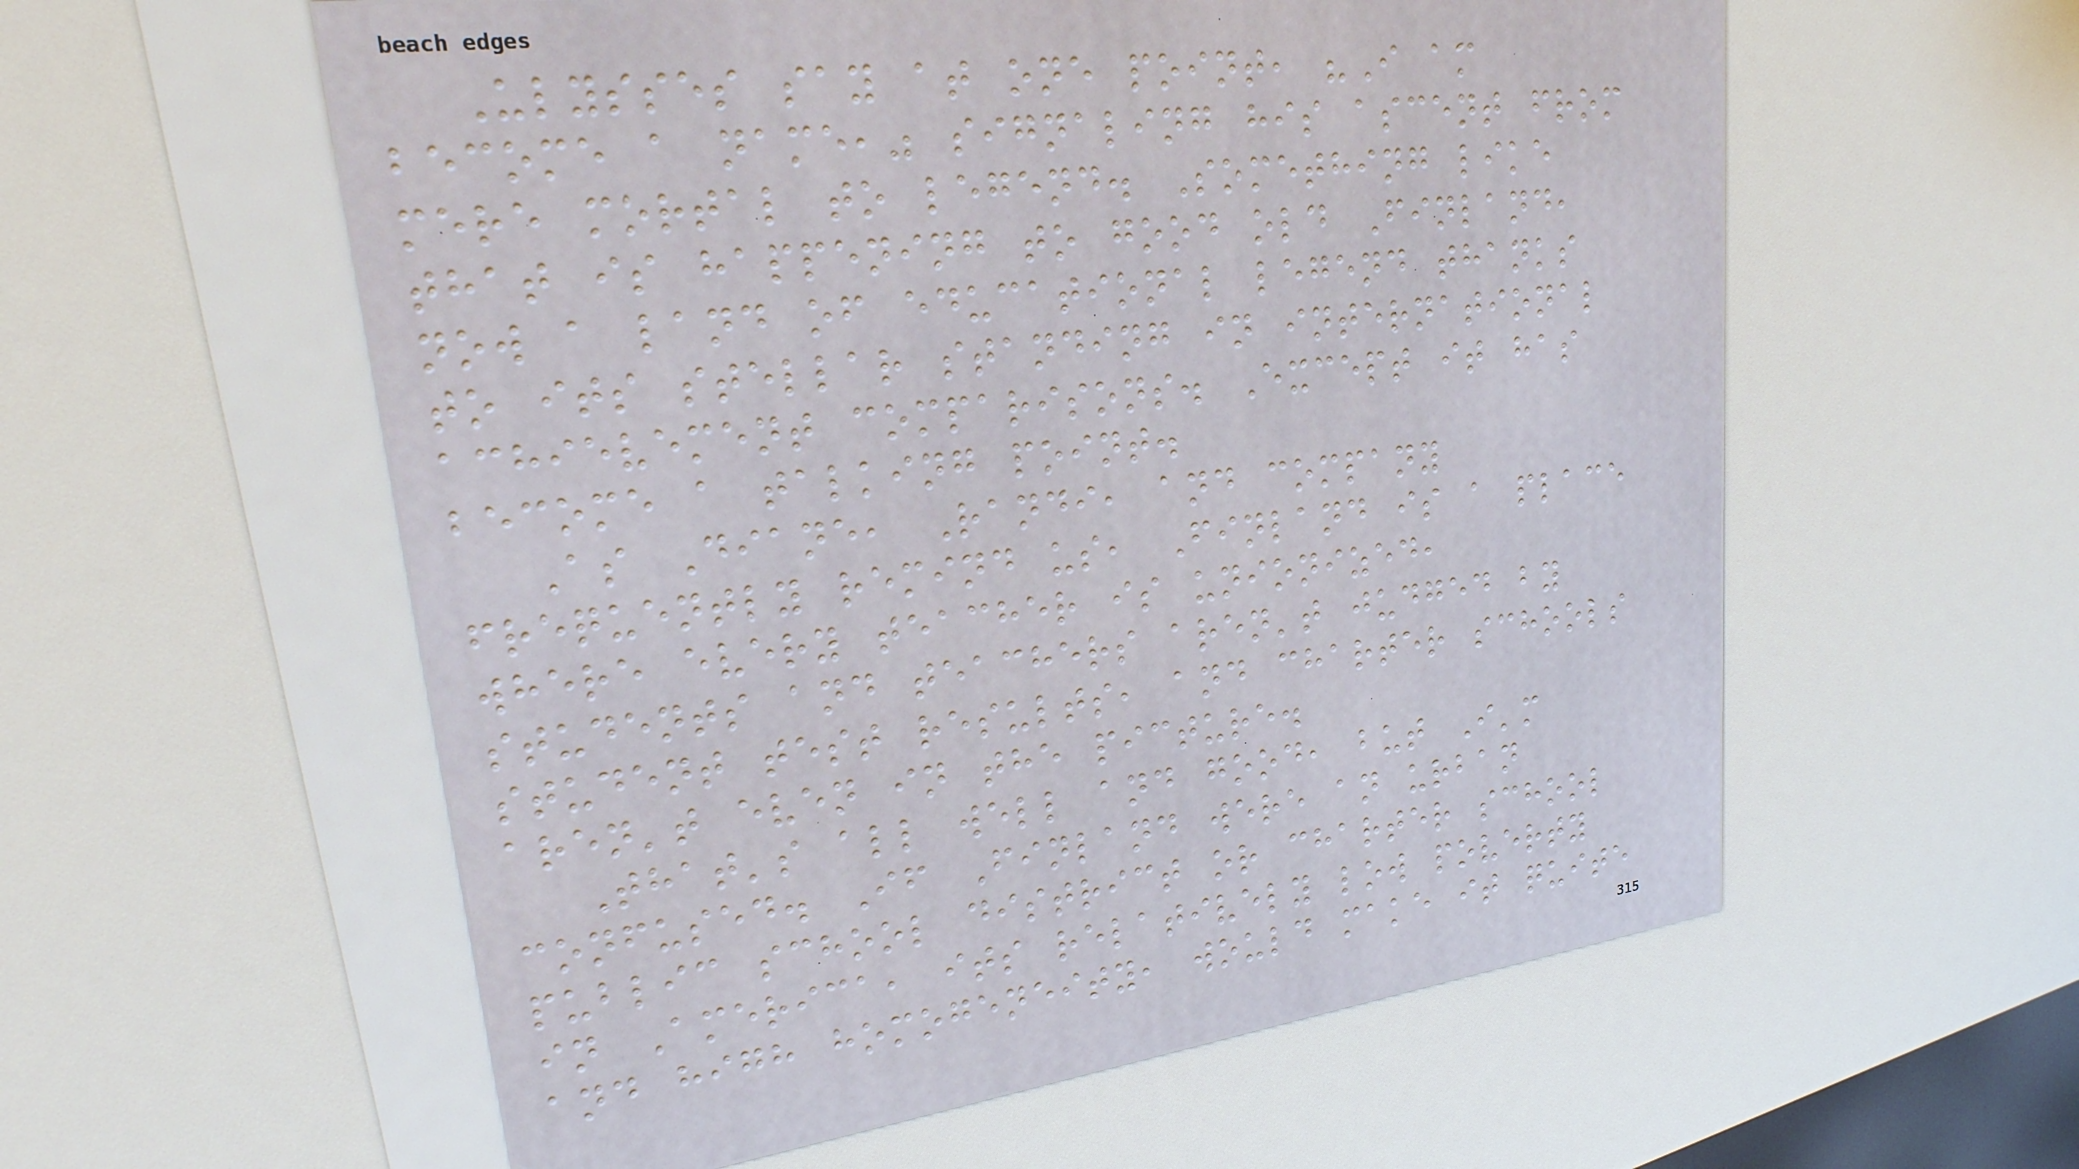Ulysses say at one point, "I am
become a name," signaling his ascent from
mere mortal to legend. Something like
that is happening to good old Finland,
now a land of educational legend thanks
to its stellar standing in international
achievement comparisons. Except it has
become a talking point.
As Diane, Randi, and company
frequently remind us, Finland is a place
where every teacher is unionized,
students and teachers aren't judged by
student test results, and charter schools
aren't even in the picture.
That's all well and good, but I'm
confused. If Finland were an urban
public school district or charter school
in America, its relatively low poverty
and high homogeneity, would make it quite
